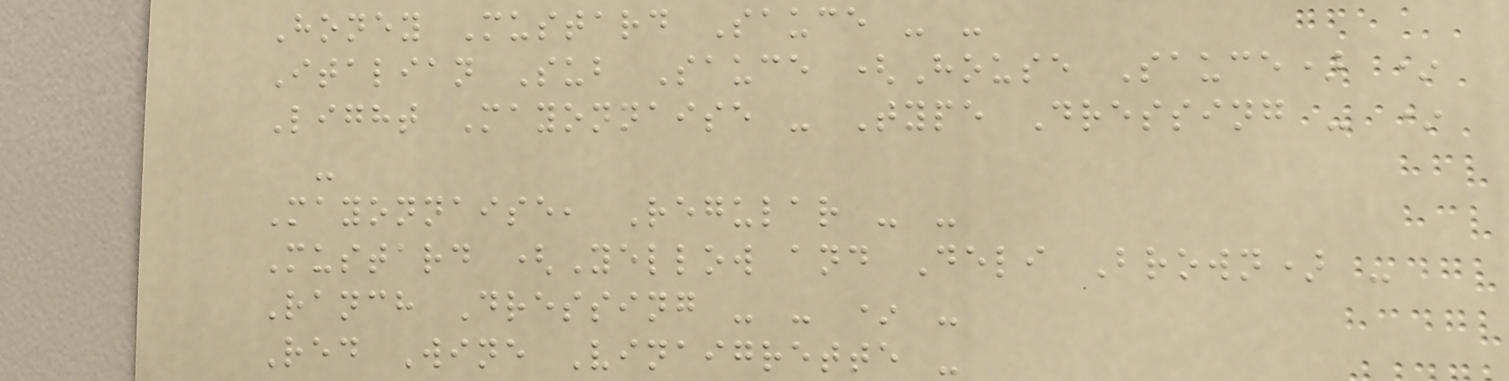Honey Mustard Sauce - -
Italian Sub Sauce (House Sauce) *
Light Mayonnaise - Type Dressing - *
-
Mayonnaise, Regular - -
Mustard (Yellow and Deli Brown) -
Ranch Dressing - - * -
Red Wine Vinaigrette -
